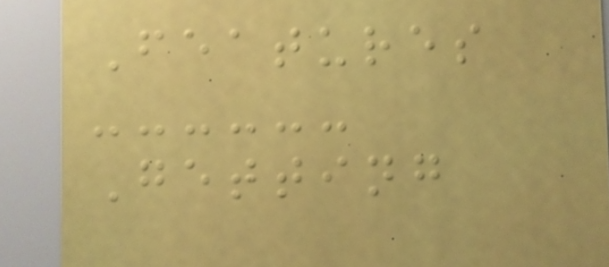Features
Getting
